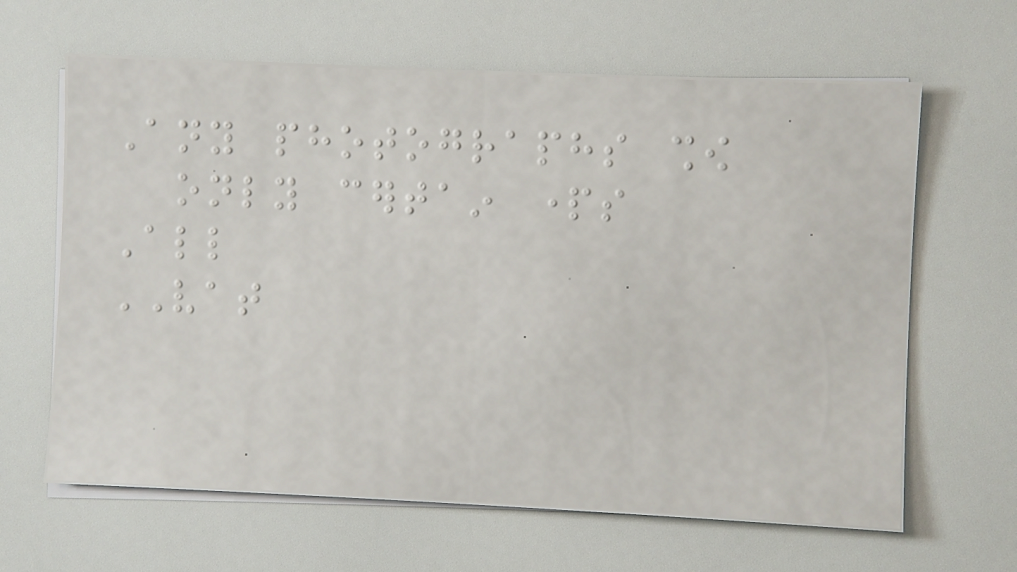Any photographs show
only certain parts
All
VAT
